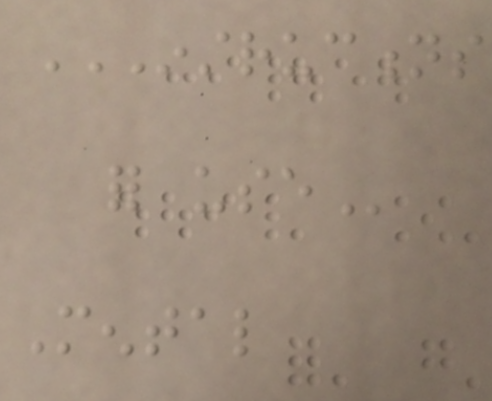INSTRUCTIONS
FOR USE
Mental
